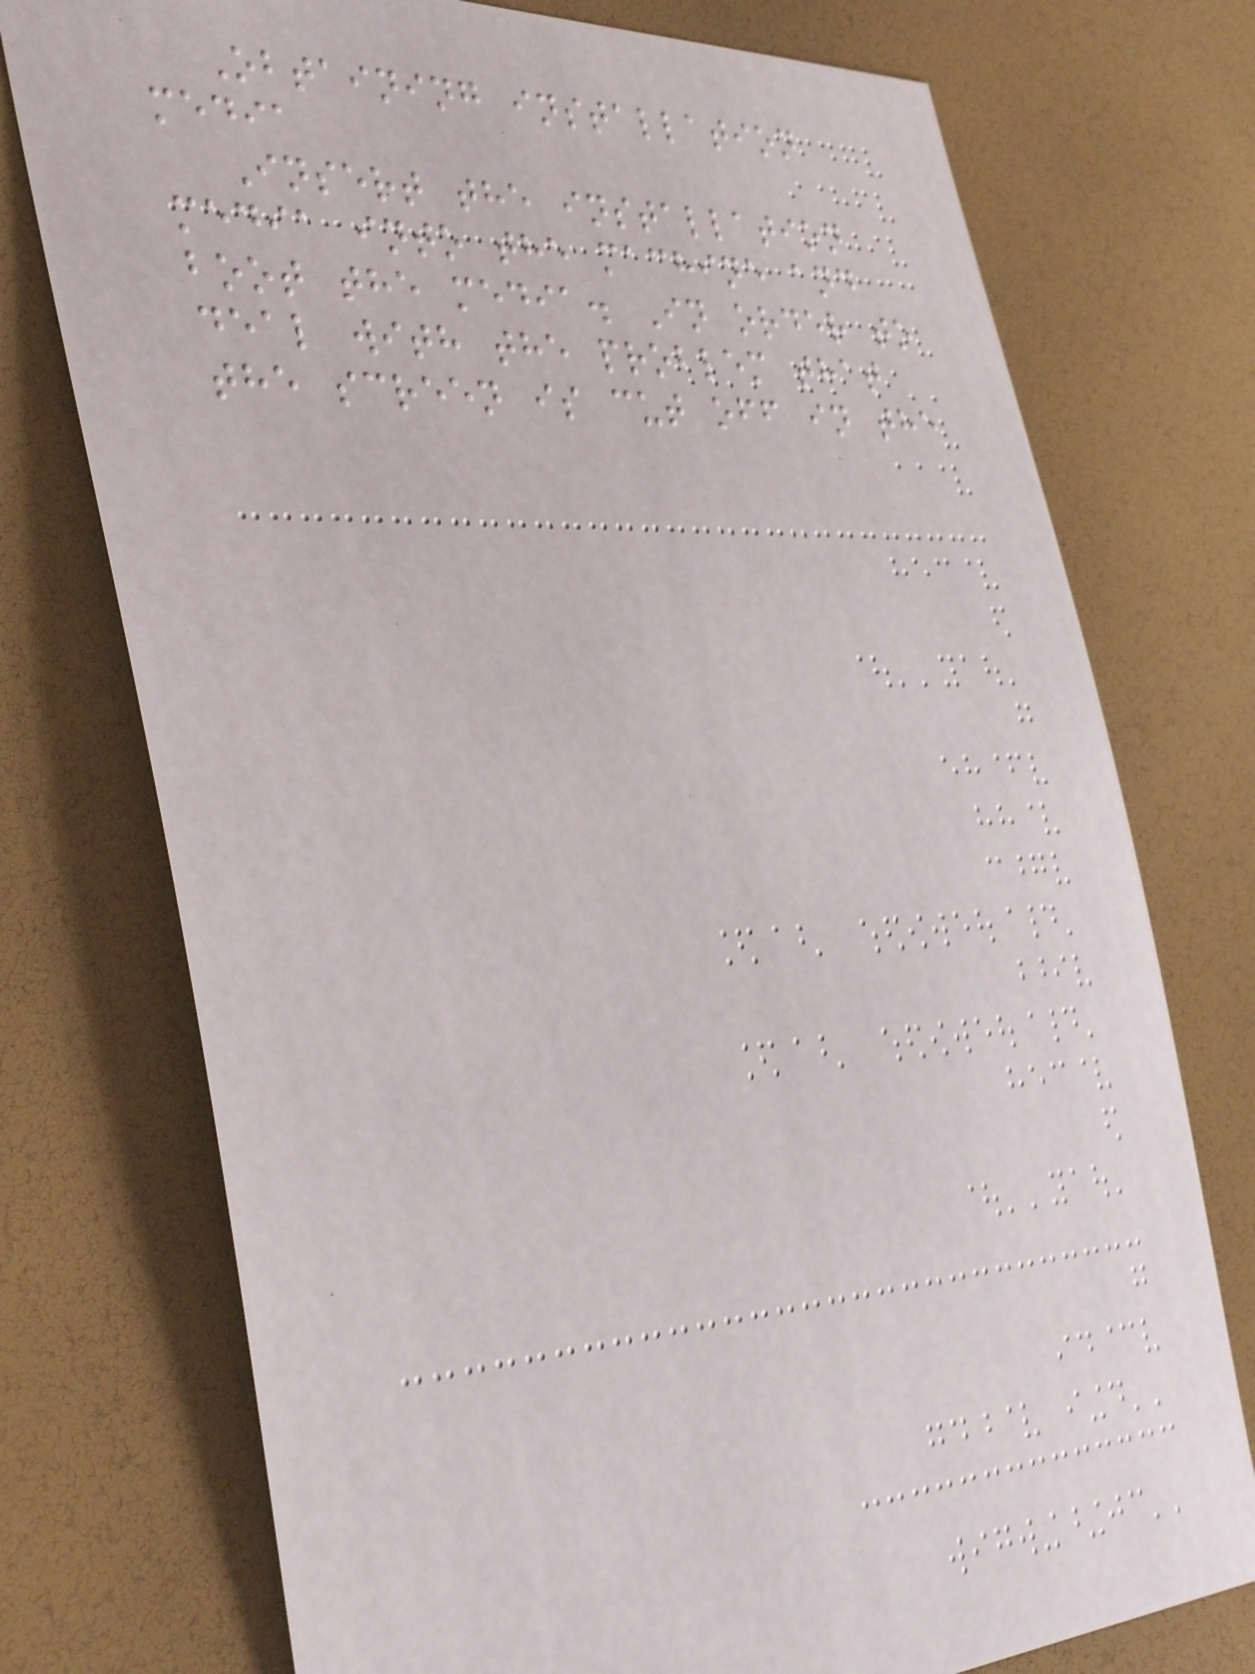Obtaining installation
media
Insert the installation
media into the machine and
boot the media. In order to
deal with the problem that
the screen is cut off in the
